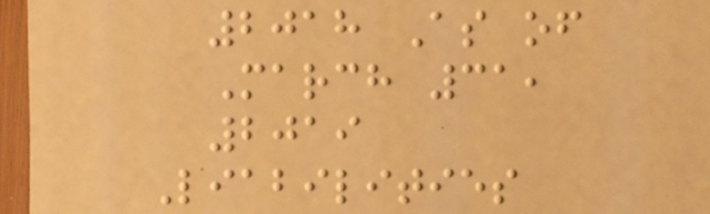2018 As of
March 31,
2019
Liabilities
